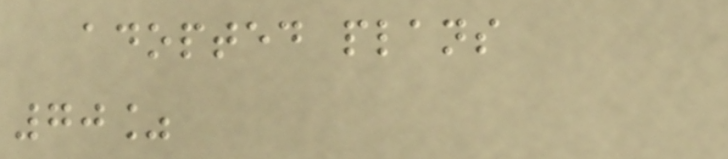adopted plans
70%
